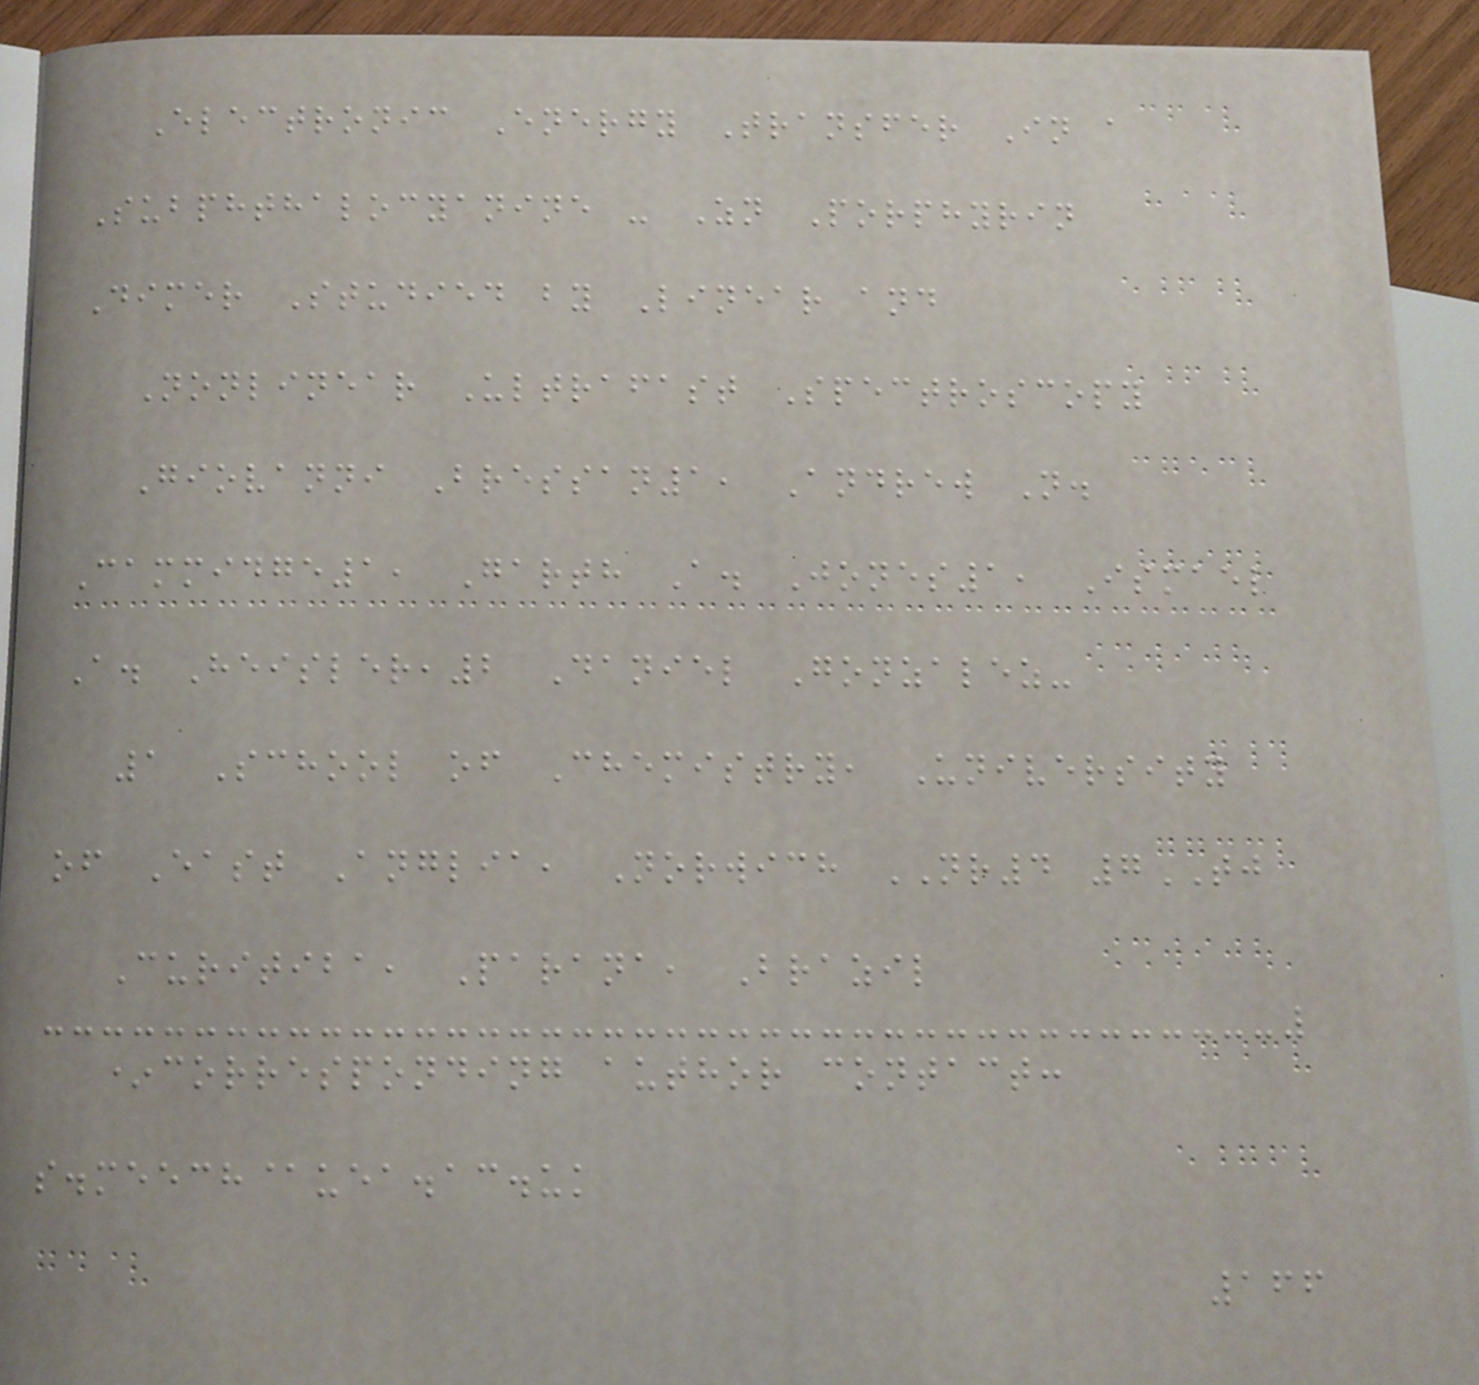Electronic Energy Transfer In a
Subphthalocyanine - Zn Porphyrin
Dimer Studied by Linear and
Nonlinear Ultrafast Spectroscopy
Giovanni Bressan1, Andrew N.
Cammidge1, Garth A. Jones1, Ismael
A. Heisler,2 Daniel Gonzalez-
1 School of Chemistry, University
of East Anglia, Norwich NR4 7TJ
Curitiba, Parana, Brazil
*corresponding author contact:
s.meech@uea.ac.uk
166
